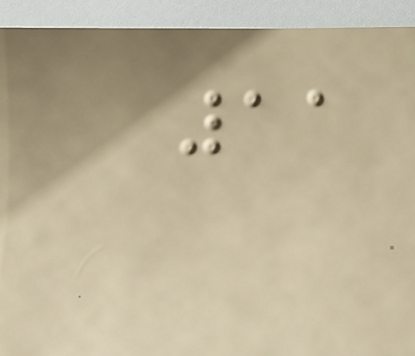11
